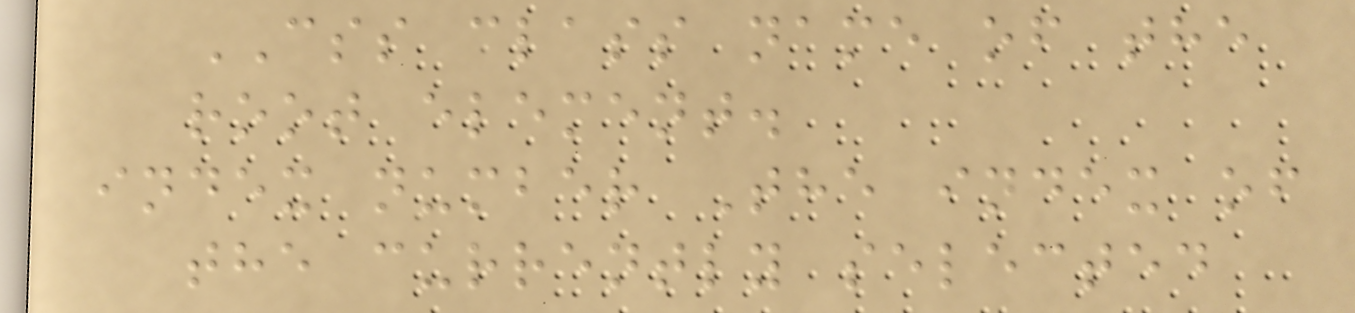CSS class name of the
root element.
index number The index of
the currently selected
